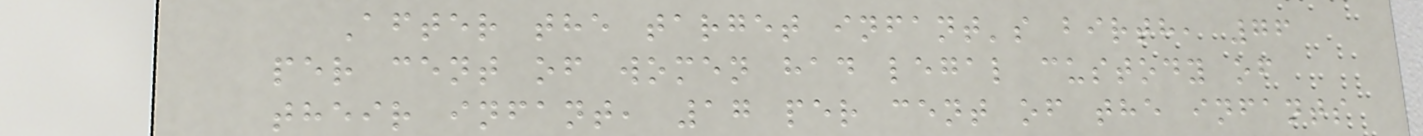After the target infant's birth, 76
per cent of women had legal custody of
their infant, 17 per cent of the infants
